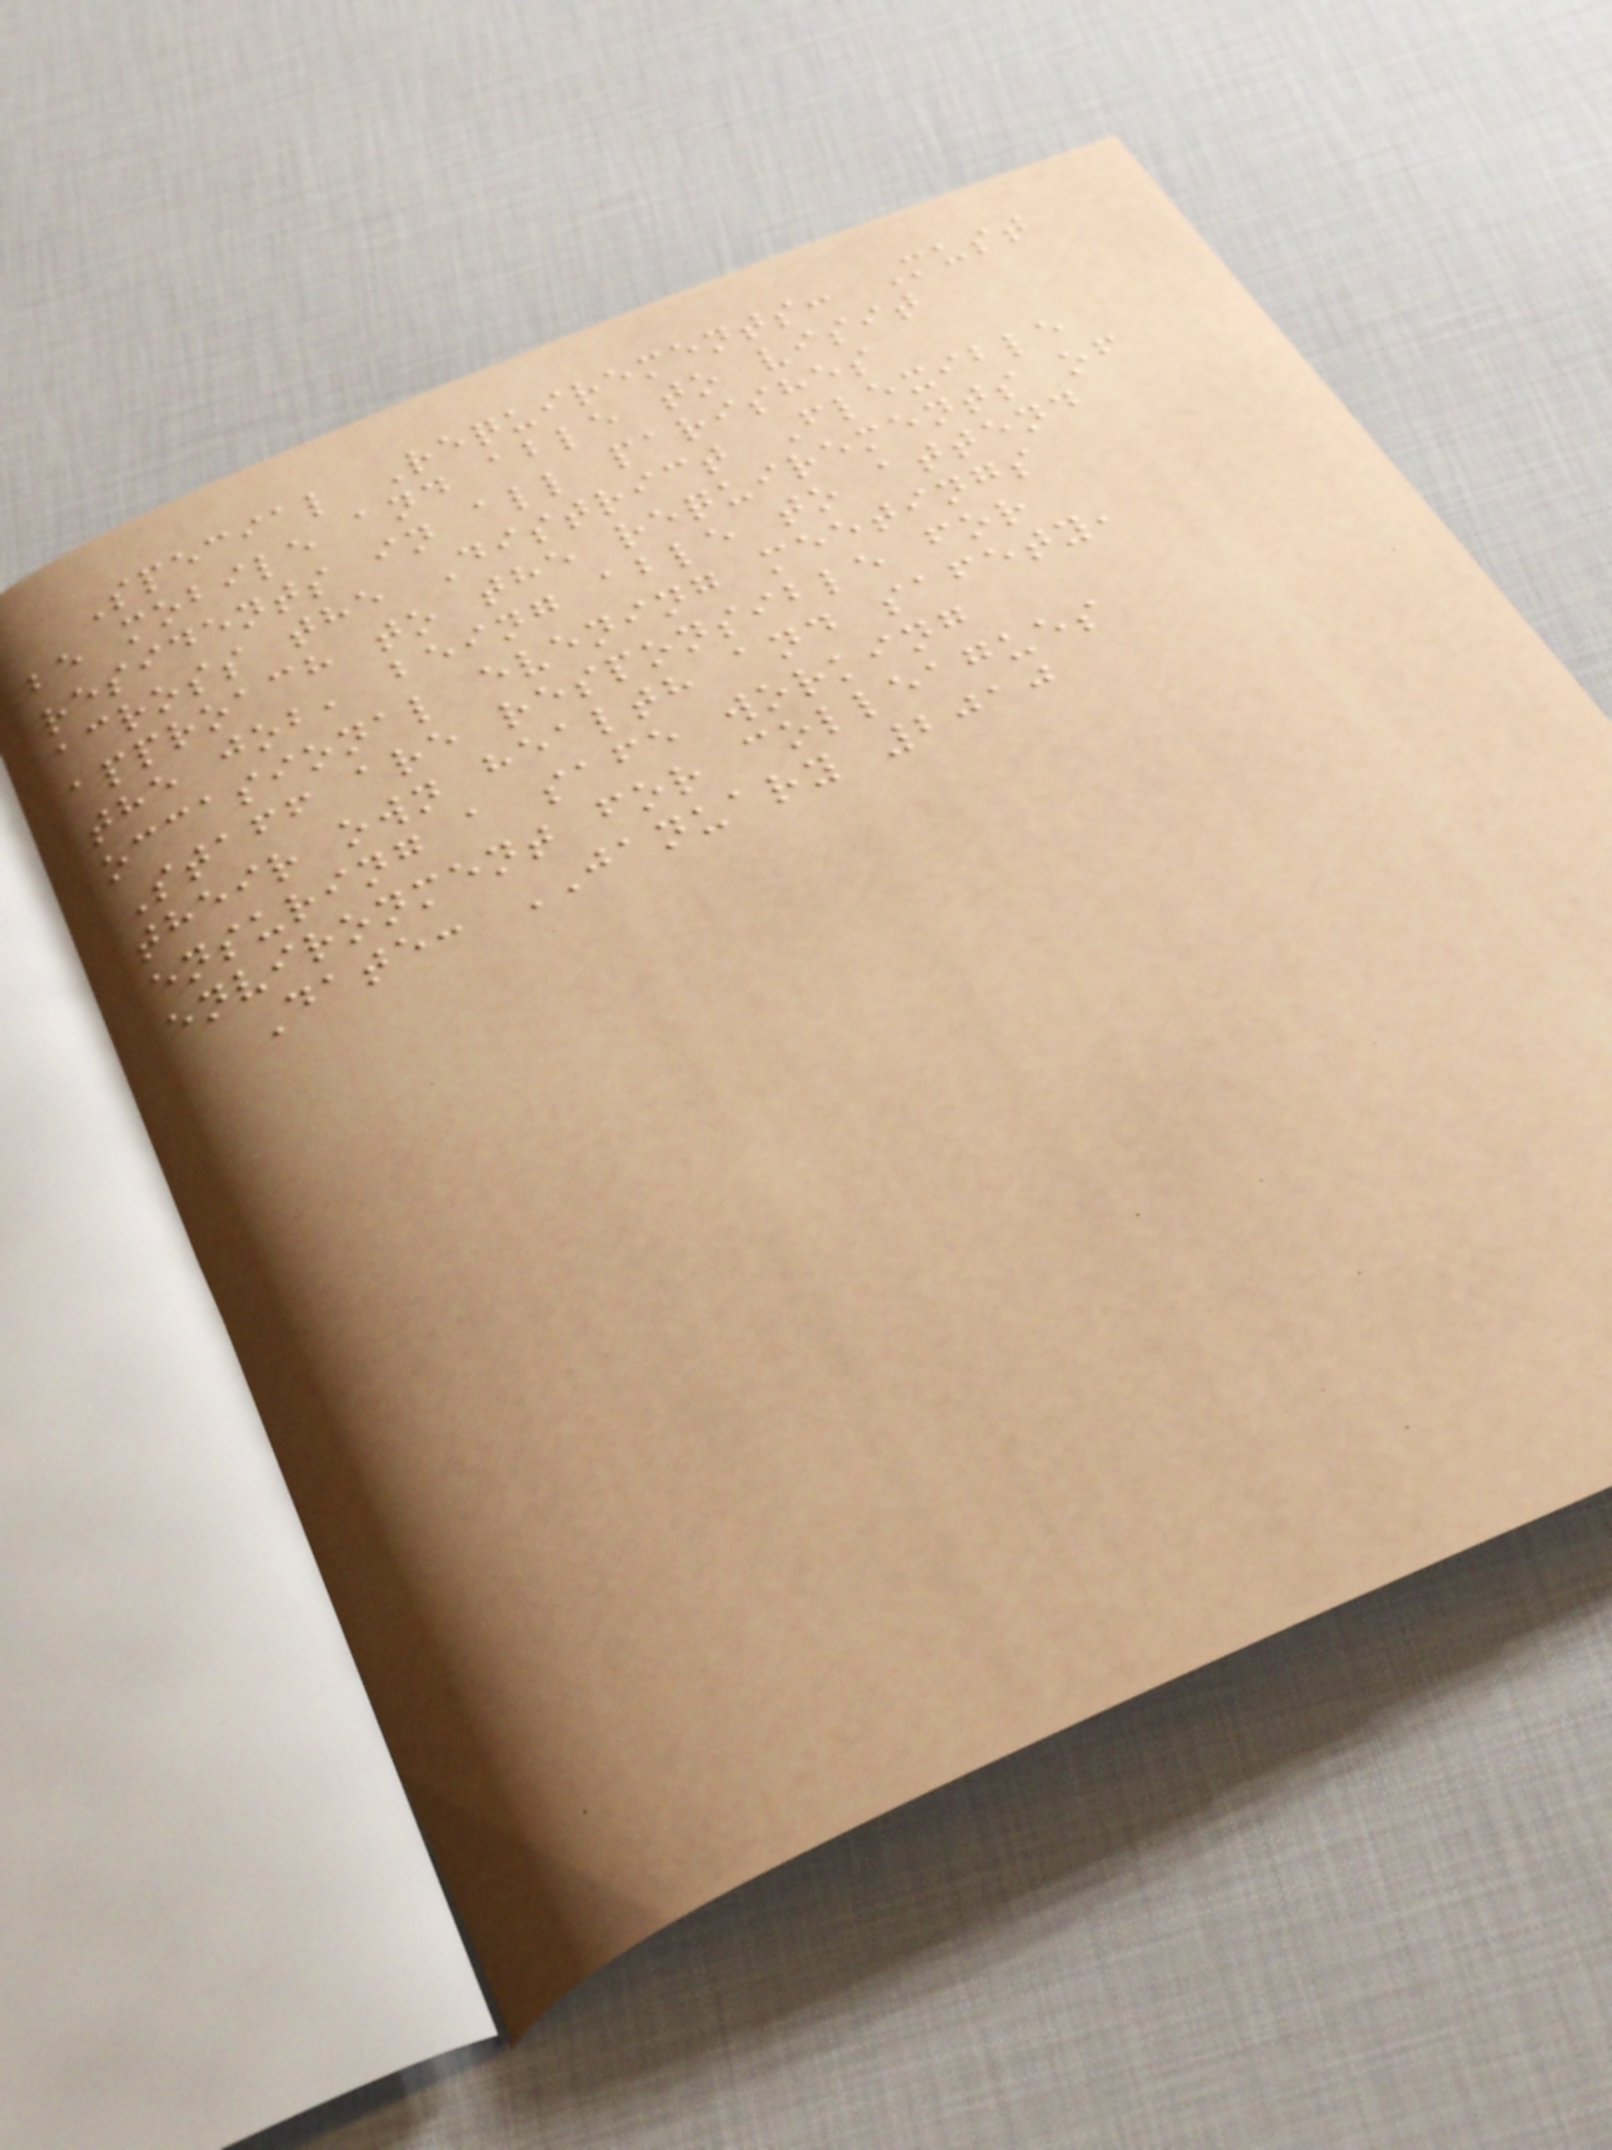Special Requirements: Must
be mobile and able to visit
residents in all parishes
across the District Flexible
approach to the requirements of
the job, being able to attend
occasional evening meetings
Staff are responsible for
their own health and safety,
ensuring a safe working
environment for colleagues
Date: JANUARY 2010
